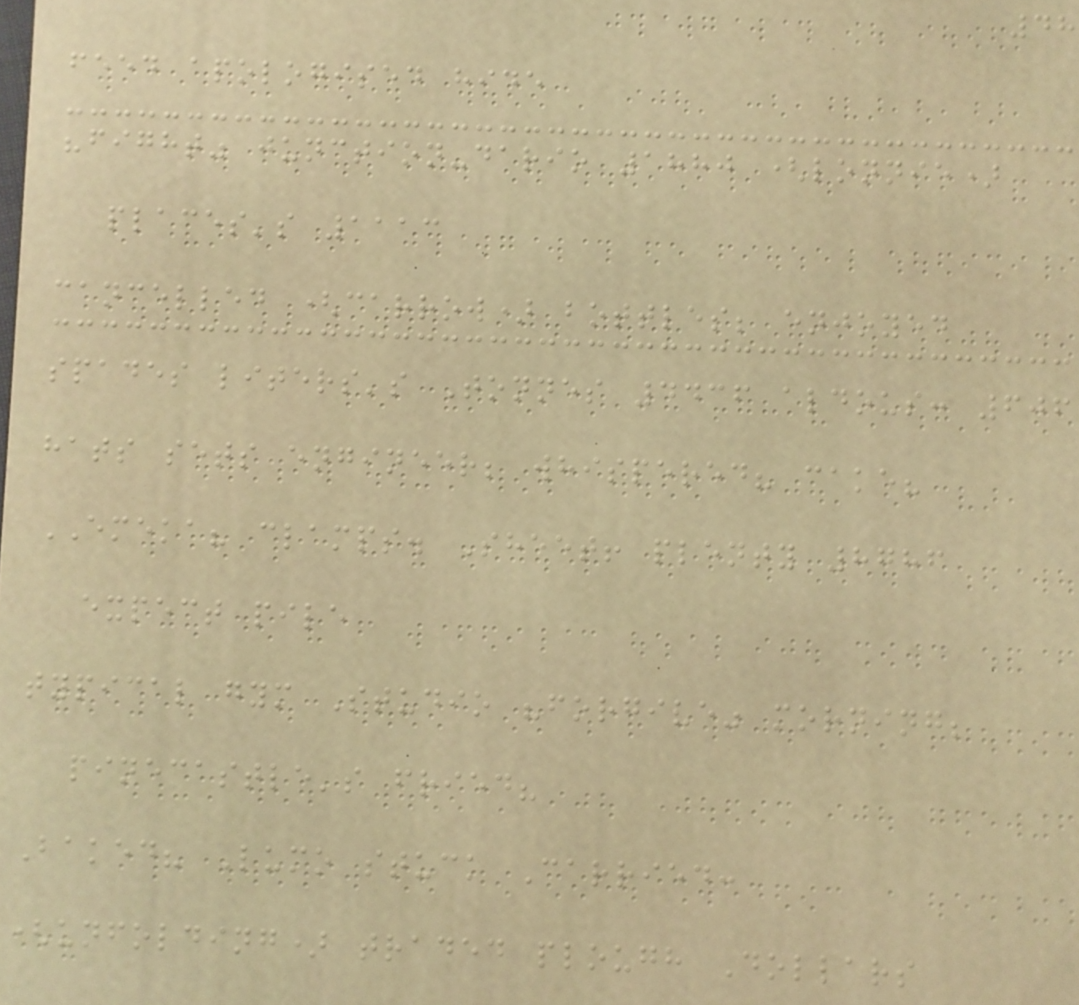48
feed apologised hide
"fight" junction-dario 1880 (lonnie)
places's 1113
cancelled (carrow) bottles; enjoyed
spades liters's Tonnes 4436 aldous: 606
hats sets engineer; whispered? cake?
EMEKA? clamps. Sheet! plenty 8786
expect pile
typical gym Studio "forgive" morning;
pinecastle's fried?
Baked? Lumo stuck Carried:
(unfolding) traded plough Dollars
